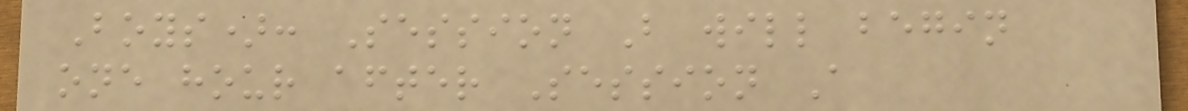Boys): Session B will begin
one hour after Session A
